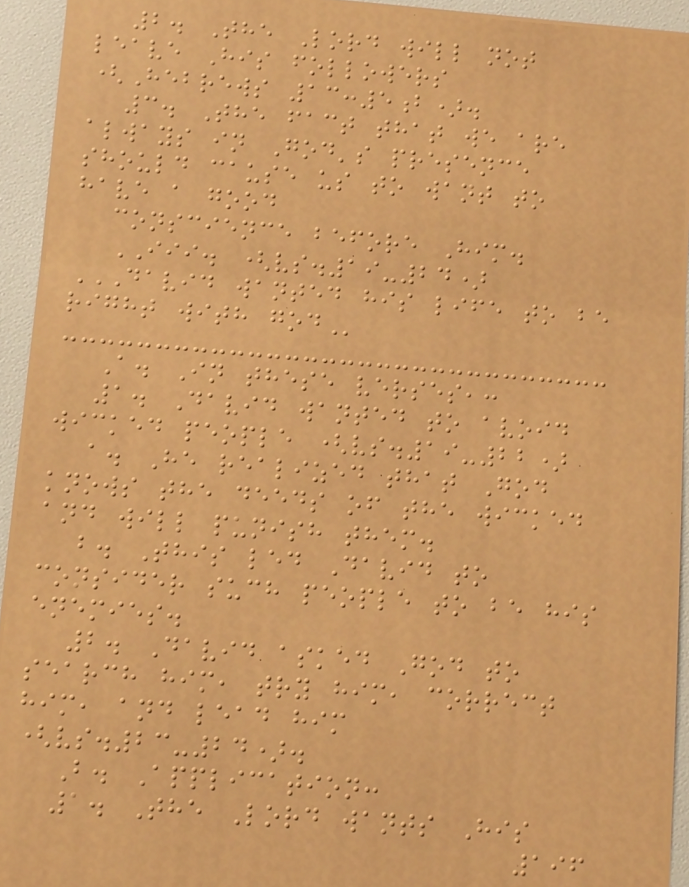2. The Lord will not
leave His followers
(Hebrews 13:5b).
3. The fact that we are
always in God's presence
should cause us to want to
have a good
conscience before Him.
III. (vs.19-24)
DAVID WANTED HIS LIFE TO BE
RIGHT WITH GOD
A. In these verses,:
1. David wanted to avoid
wicked people (vs.19-22)
a. He realized that God
knows the deeds of the wicked
and will punish them.
b. This led David to
consider such people to be his
enemies.
2. David asked God to
search him, try him, correct
him, and lead him
(vs.23-24).
B. Application:
1. The Lord wants His
196
